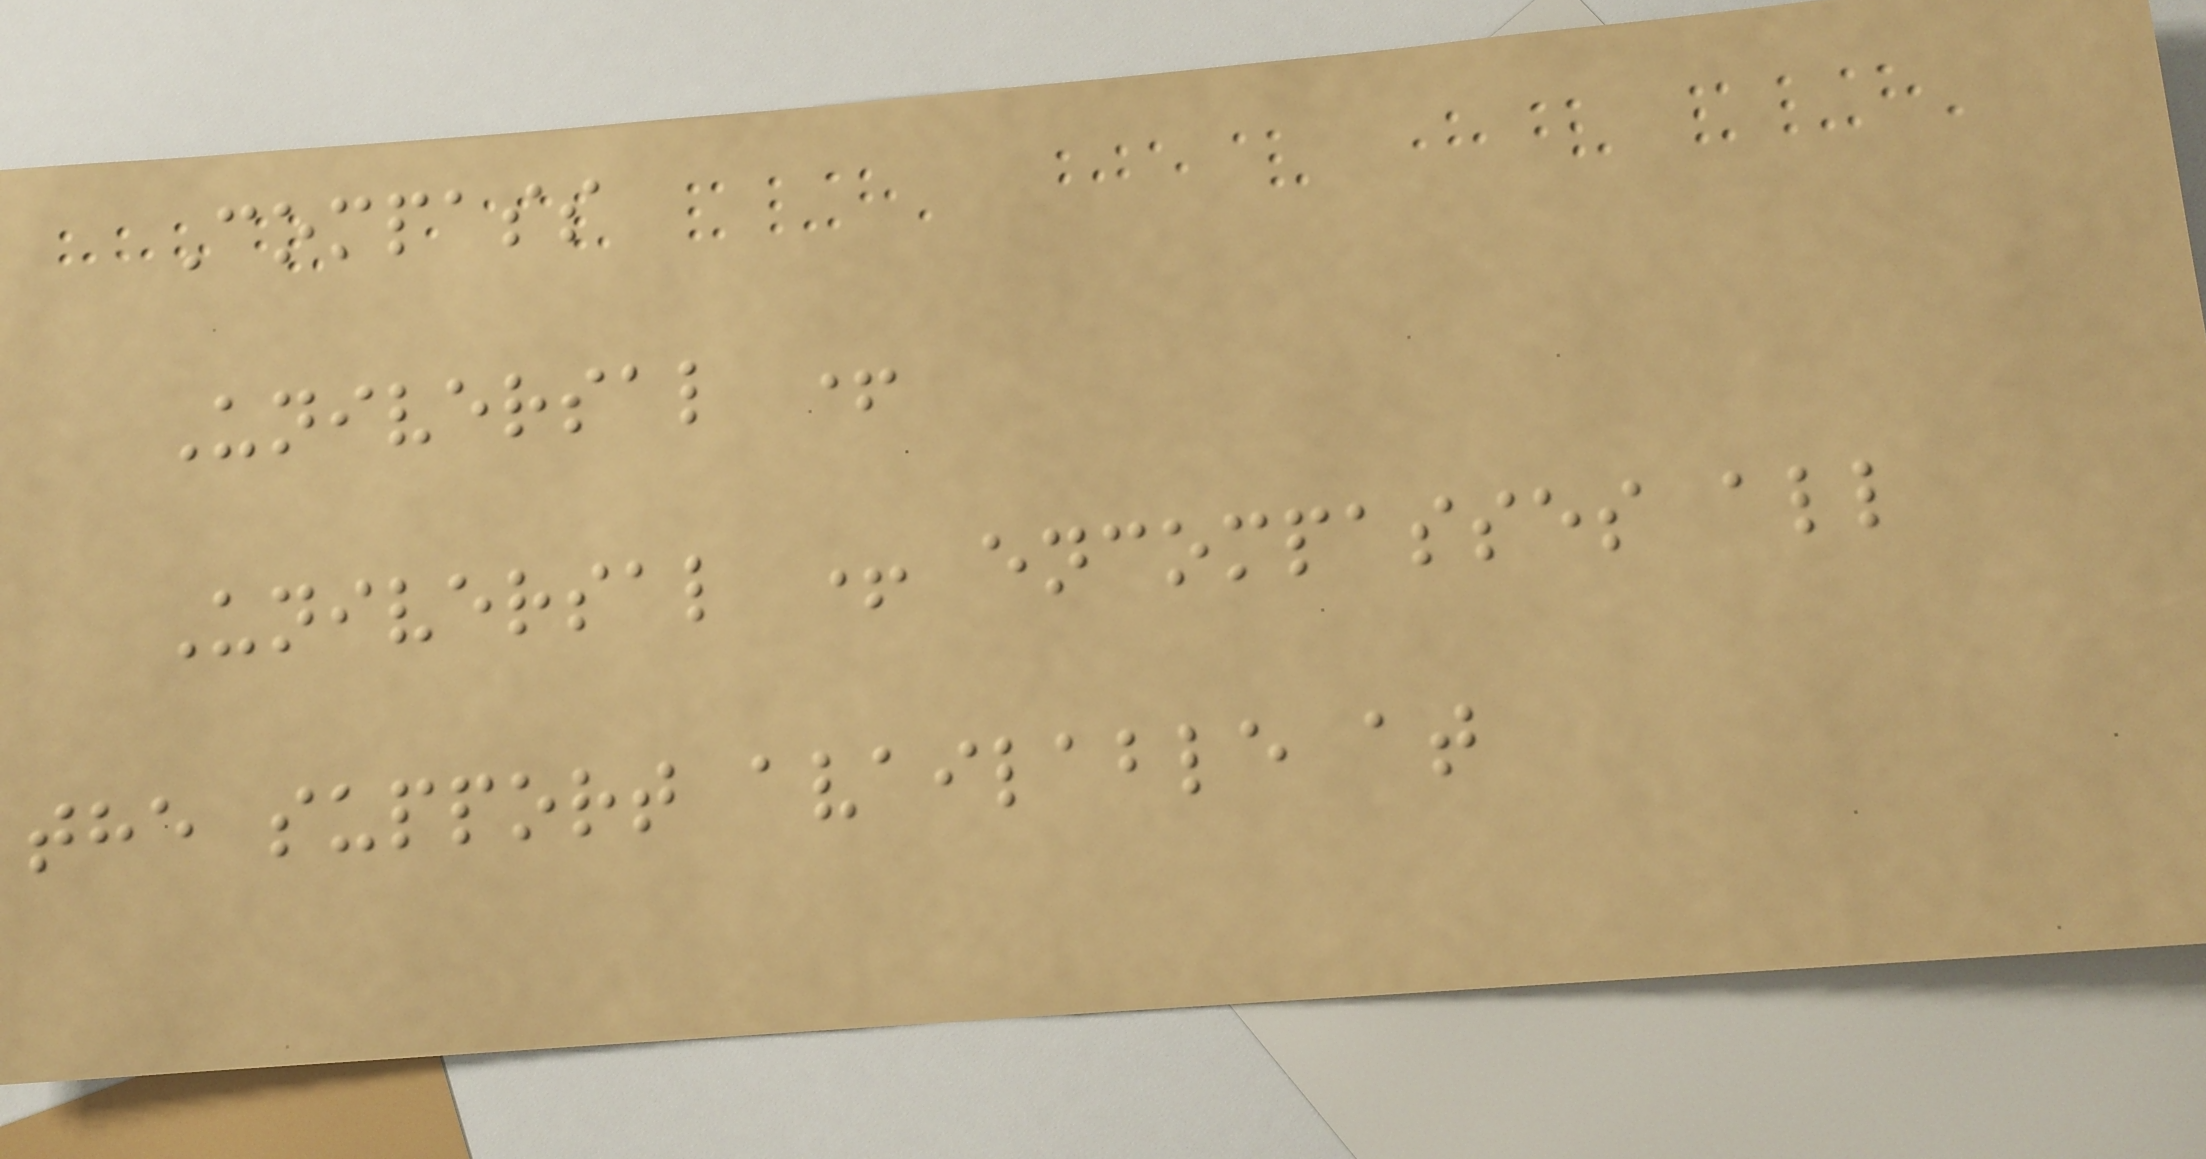Compass
Universal +
Universal + encompasses all
the support available at
